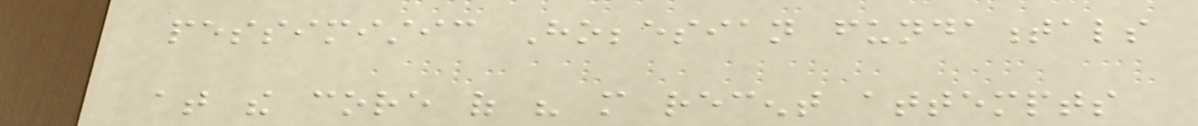pessimistic Hobbesian fundamentals
at the core of his more recent attempts
